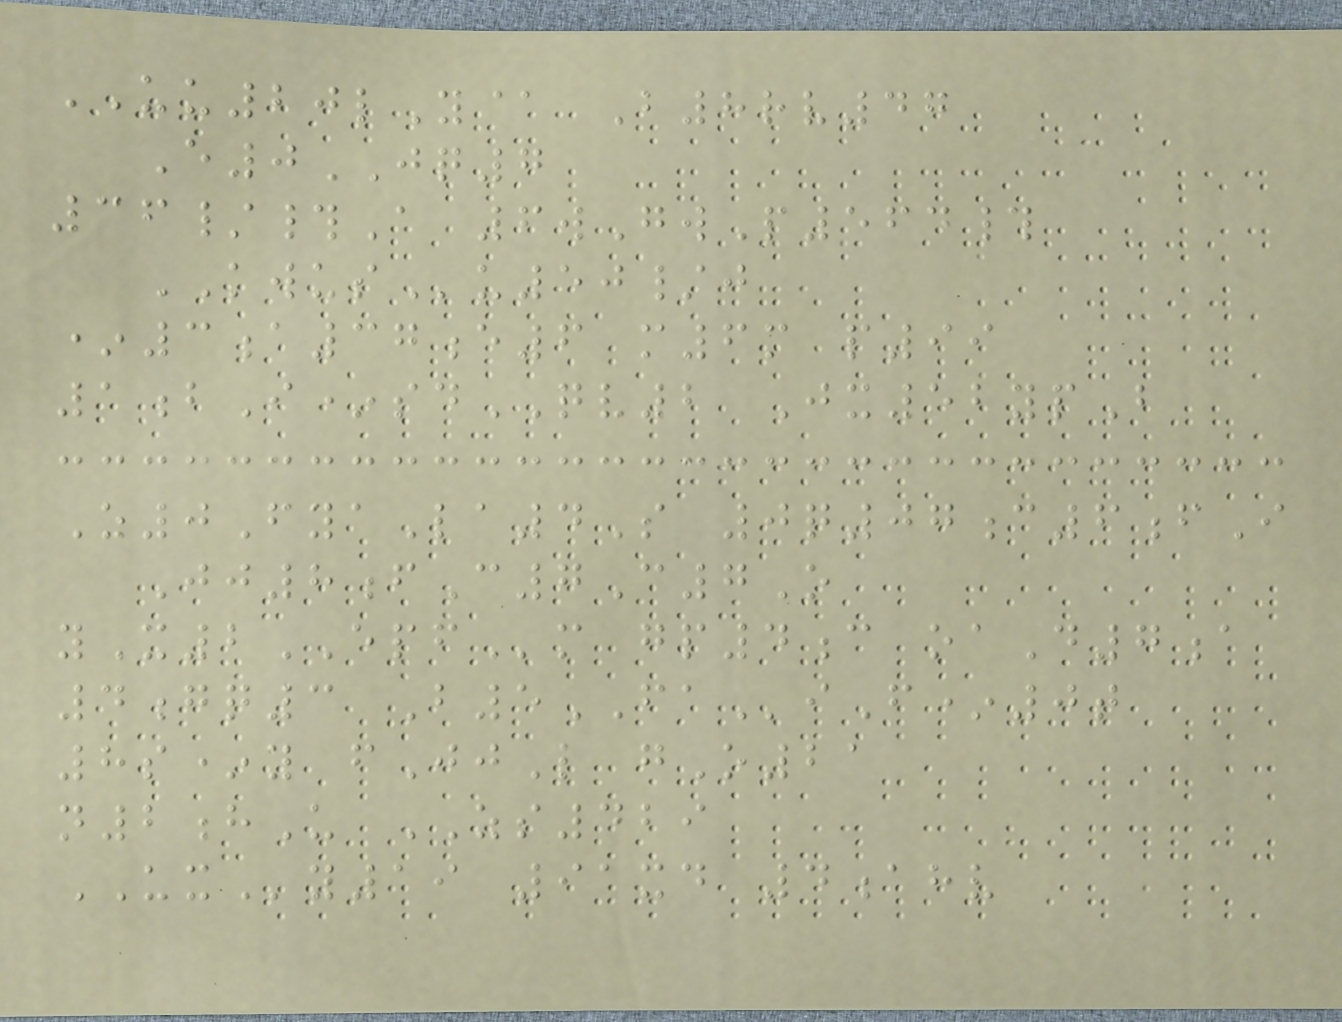UU20lY@ B8rv47
E0JQ7
36/#A 6wGwP564#
KWUSu50/j
*3a37e6 m6m p99
1bI*sdQV2 Jx52ypB
Z0FyaLa4S 0q07c6fI
Jj8fC7C7O
yX2EPFm gp4c oaD7a
4gq3 B5FAiF*0t
8s*y fJjL gO21
n2hU ZS429
UXy19 91xd 4ahv
